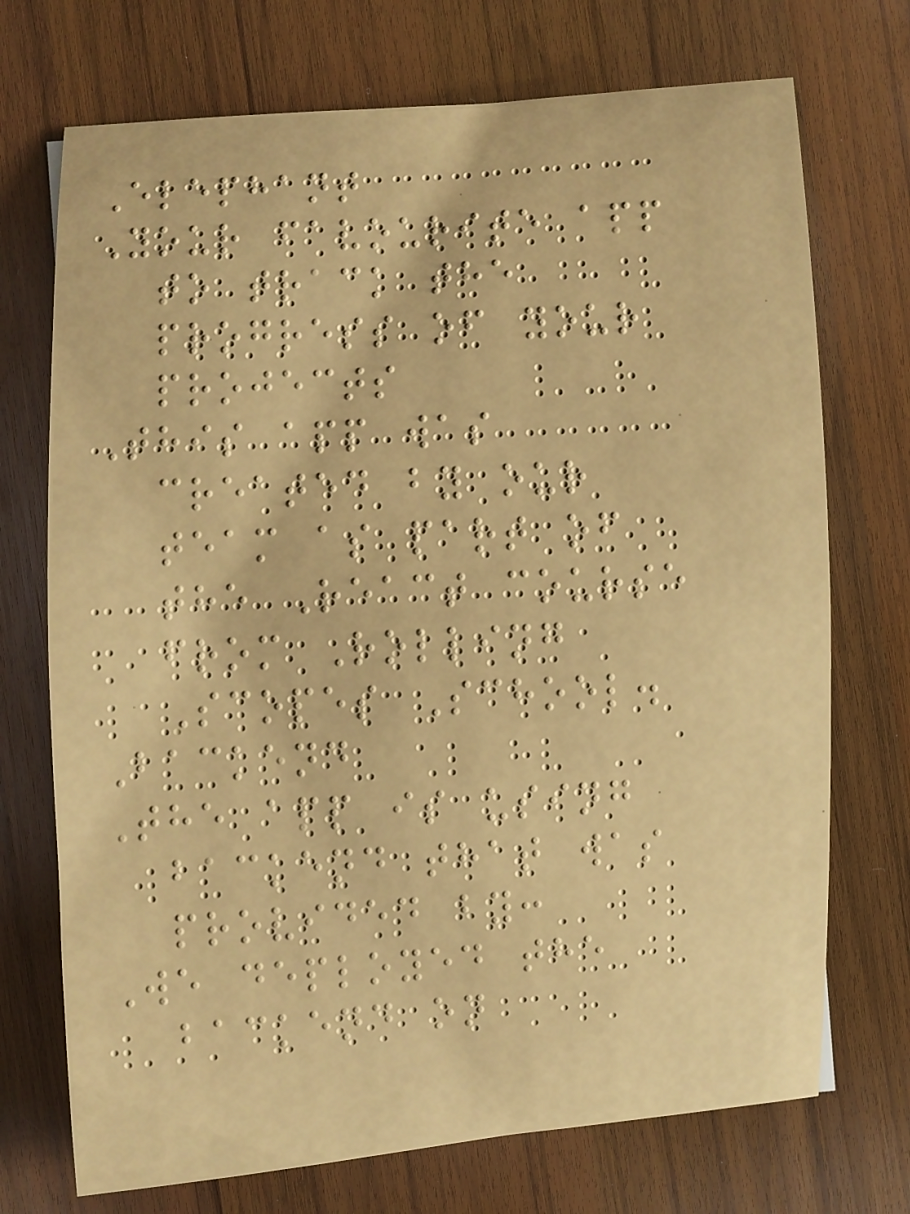Elephant
Your favourite app
to track the
progress of your
projects
This app was
created by our
team as part of
the React course
from Rolling
Scopes School.
Backend
The app is using
backend that was
provided by:
We deployed the
backend on
